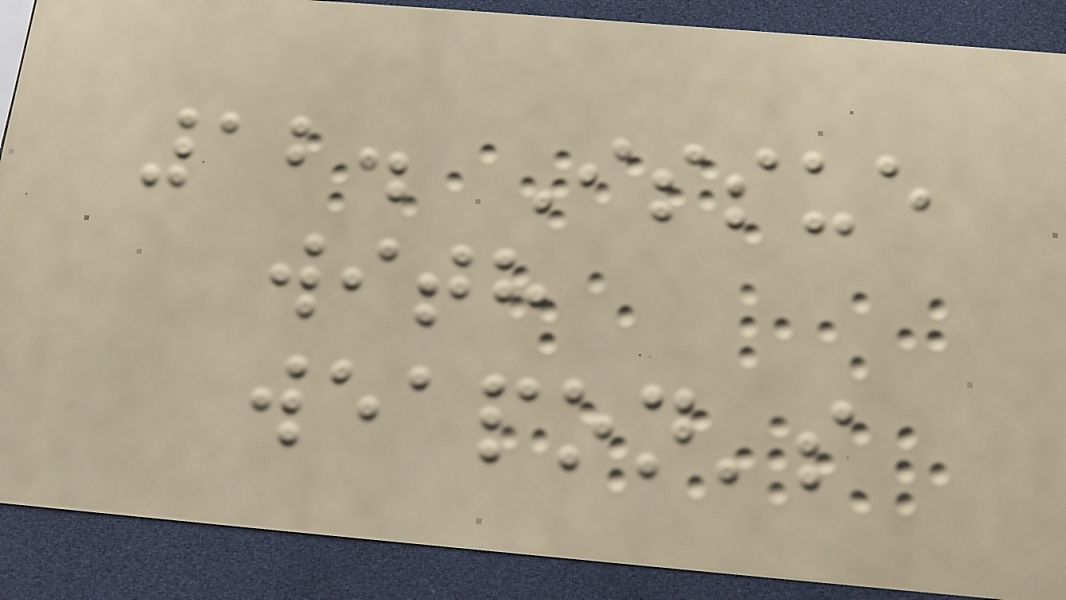12. Issue
with
weapon's
